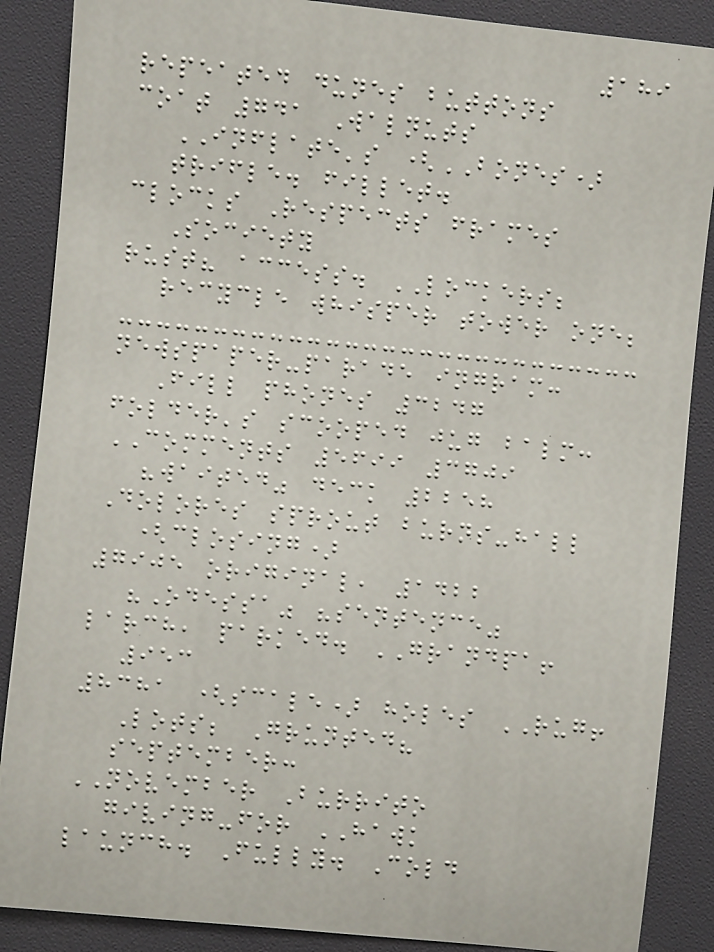189
repeated dunes buttons
coat 741 Walnuts
INFLATE's (BONES)
trifle. fillet.
clocks Respects frames
Society
rust? access. LOCKERS;
recycle whisper tower one;
newspaper-parade ingram:
Fill phones 3247
folder's scooped jug balm:
COMMENTS 5699 3709
"waited" deck 2258
Dolores sprout burns-hall
(closing)
7905 original, 1422
"Odessa" "sentence"
larch, parked. GRANDPA!
953
8381 (scale) holes RUG!
Lots; Grunted?
september:
NOVEMBER Burrito
giving-for HAWK
launch. Fully. Cold
